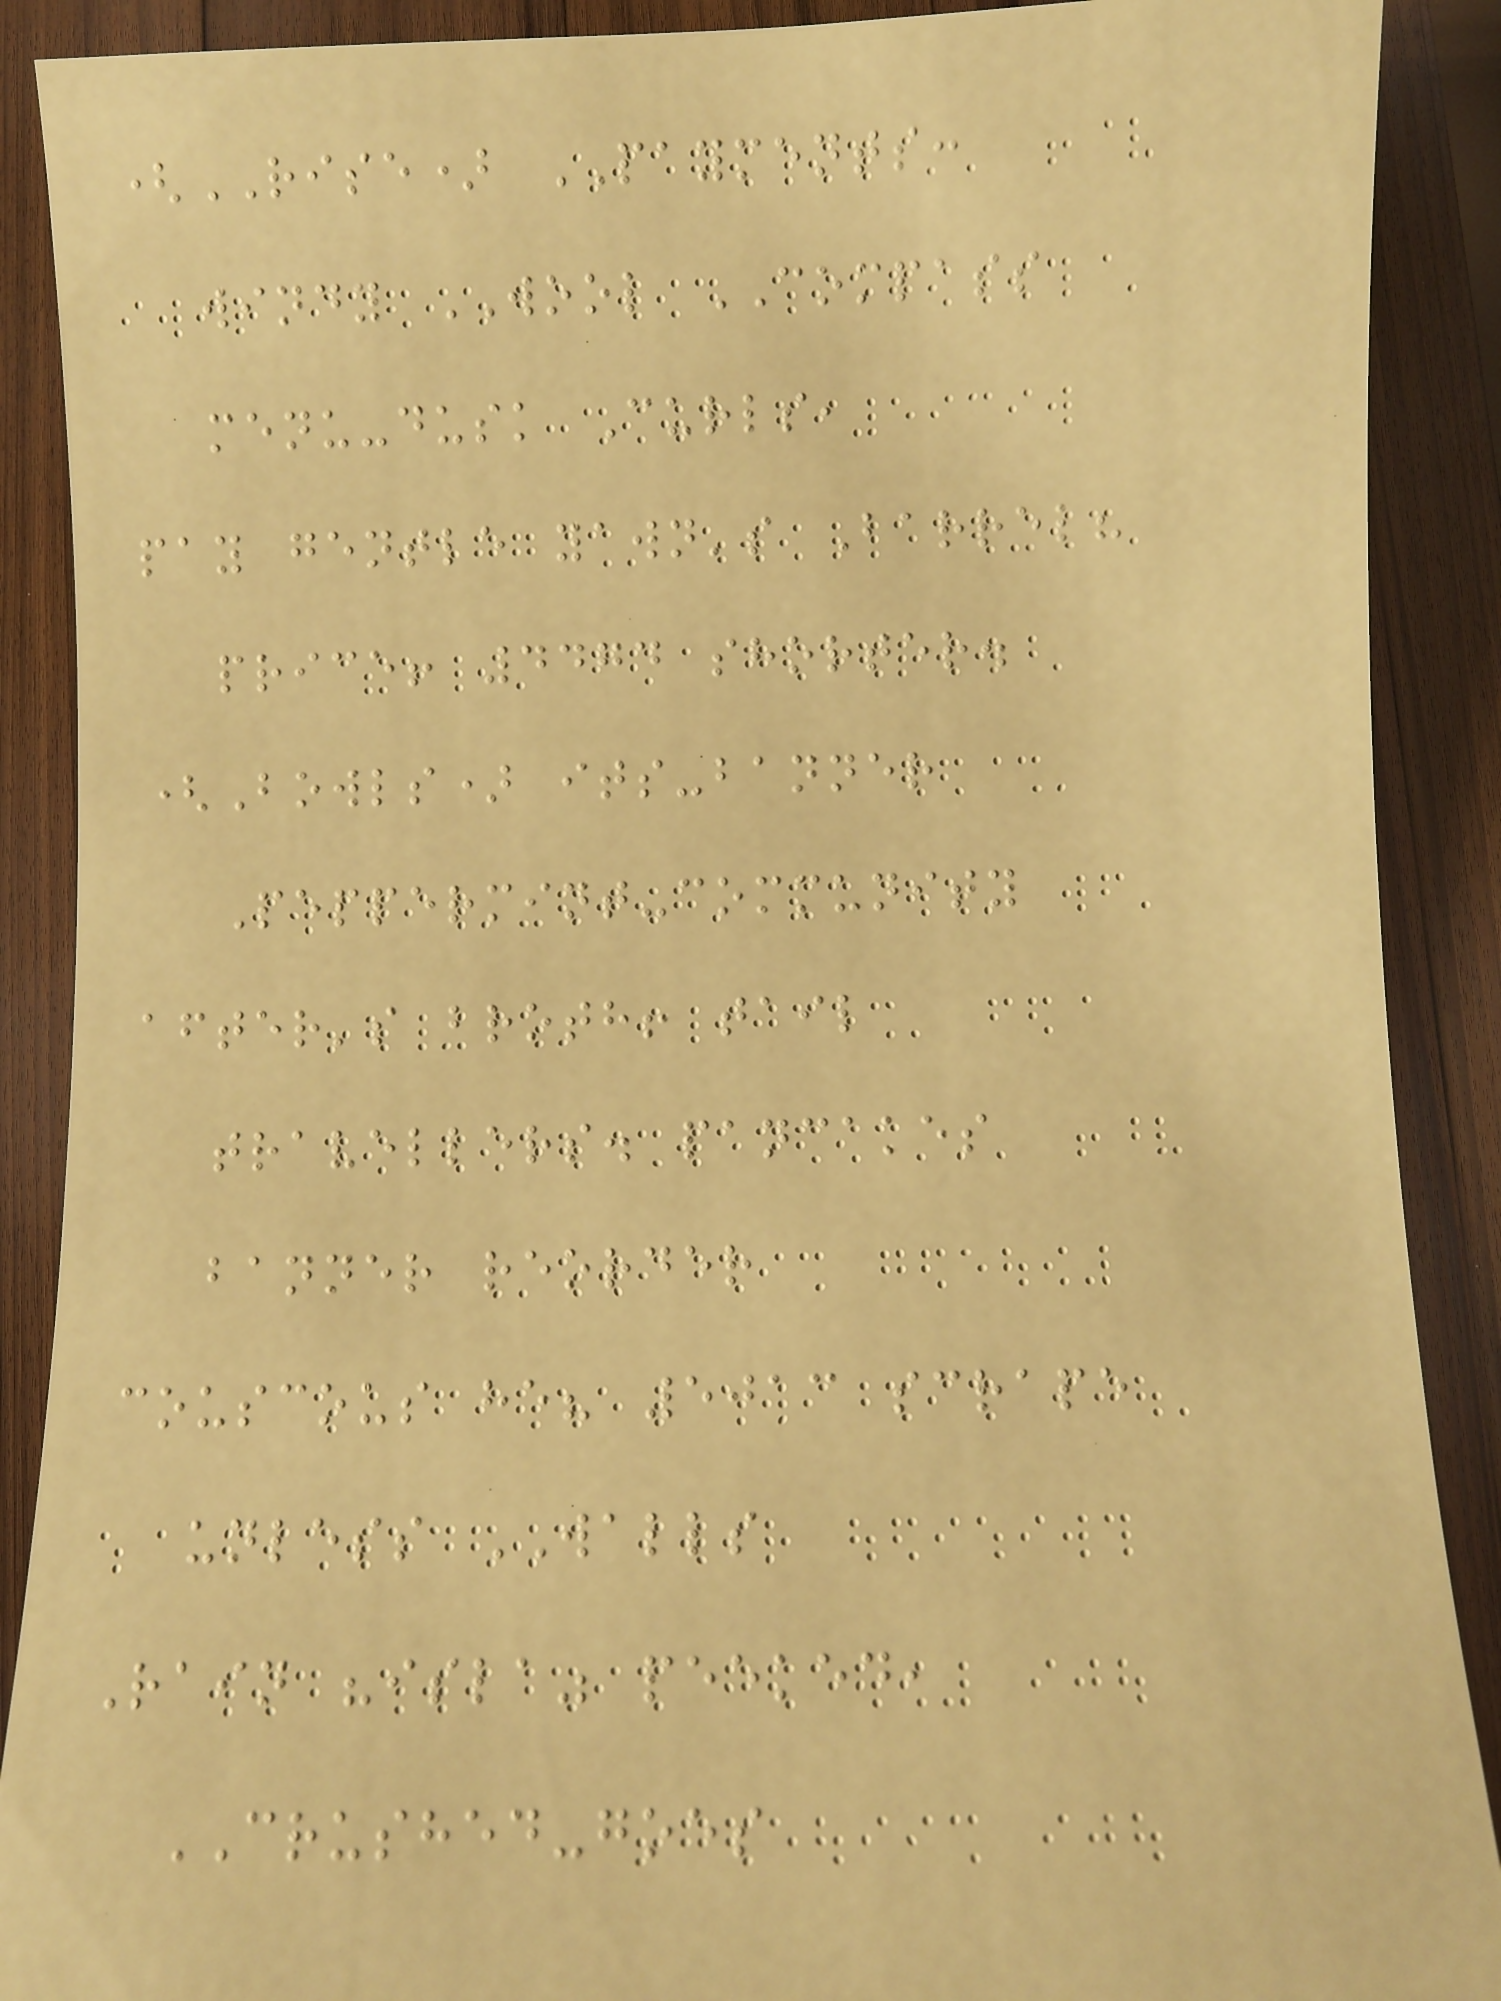(RISE) PAYMENTS:
windy WOOL COMPASS
menu-dusk Curls,
pay gentle yawn's Barrel?
price! 4474 shorter.
(Bowls) its-banner
Peppermint-community
after's broth! tail
travellers. pancakes
banner reorder
couscous he? 5013 scrape
unless WALLS
Rain "isla" peeked,
CRUSHED-goes
